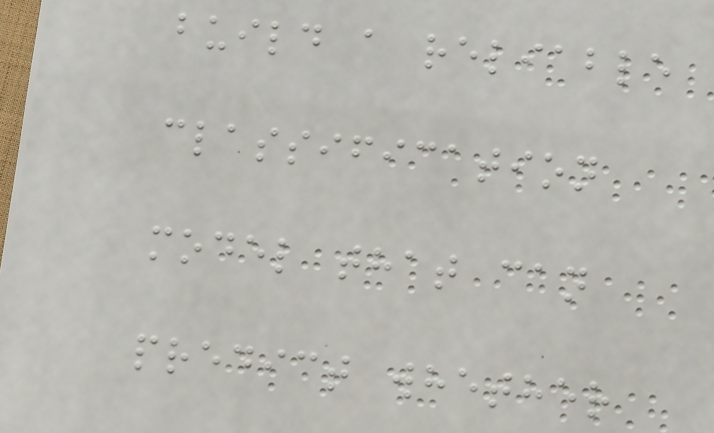build a reliable
classification
model that can
predict whether
